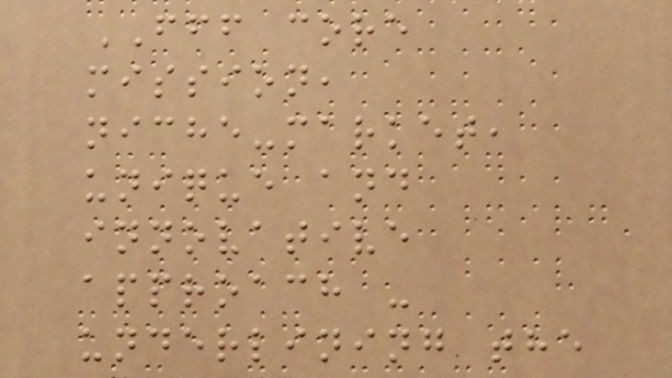FFF core
mission,
niche-market,
unique and
innovative
approach -
underlining the
